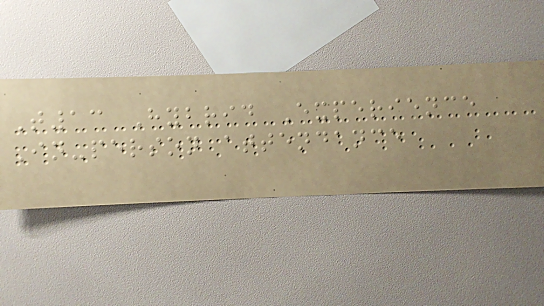T13 Hybrid Experience
In-person attendance
